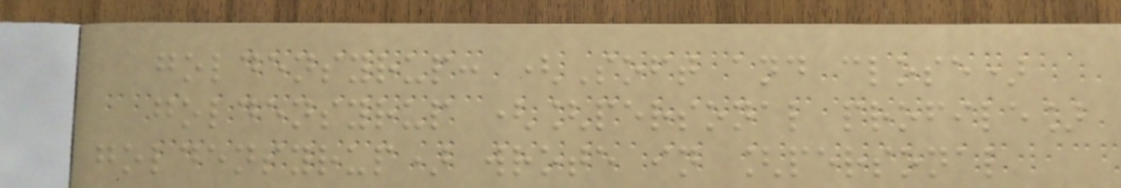goldensyrup: (Soft and close)
goldensyrup ([personal profile]
goldensyrup) wrote in [personal
